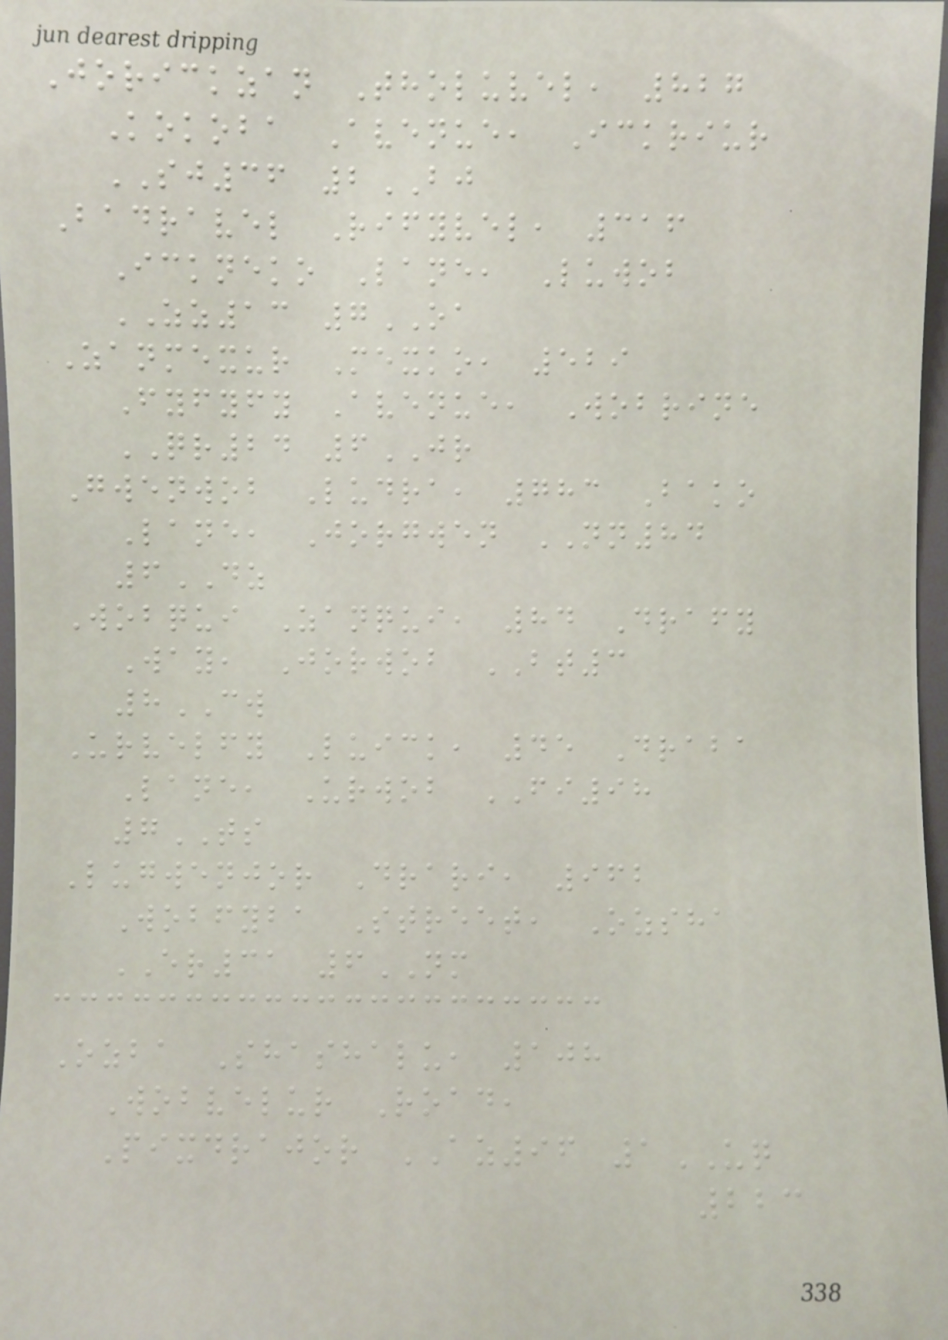Jorickzan Tholuvel, 827
Kokoba Avenue, Ickriur
SJ36 2BJ
Badravel Rifyvel, 316
Ickneko Lane, Luwob
ZZ13 7OA
Zanmexur Mexko, 529
Fyfyfy Avenue, Wobrine
QR24 6JR
Gwenwob Ludra, 783 Bako
Lane, Jorgwen NN84
6DZ
Wobqui Zanqui, 84 Drafy
Way, Jorwob BT3
8CW
Urvelfy Luick, 45 Draba
Lane, Urwob FI98
7TS
Lugwenjor Drari, 962
Wobfyba Street, Ozsha
ER31 6NM
Ozba Shashalu, 108
Wobvelur Road,
Pixdrajor AZ96 1UQ
223
